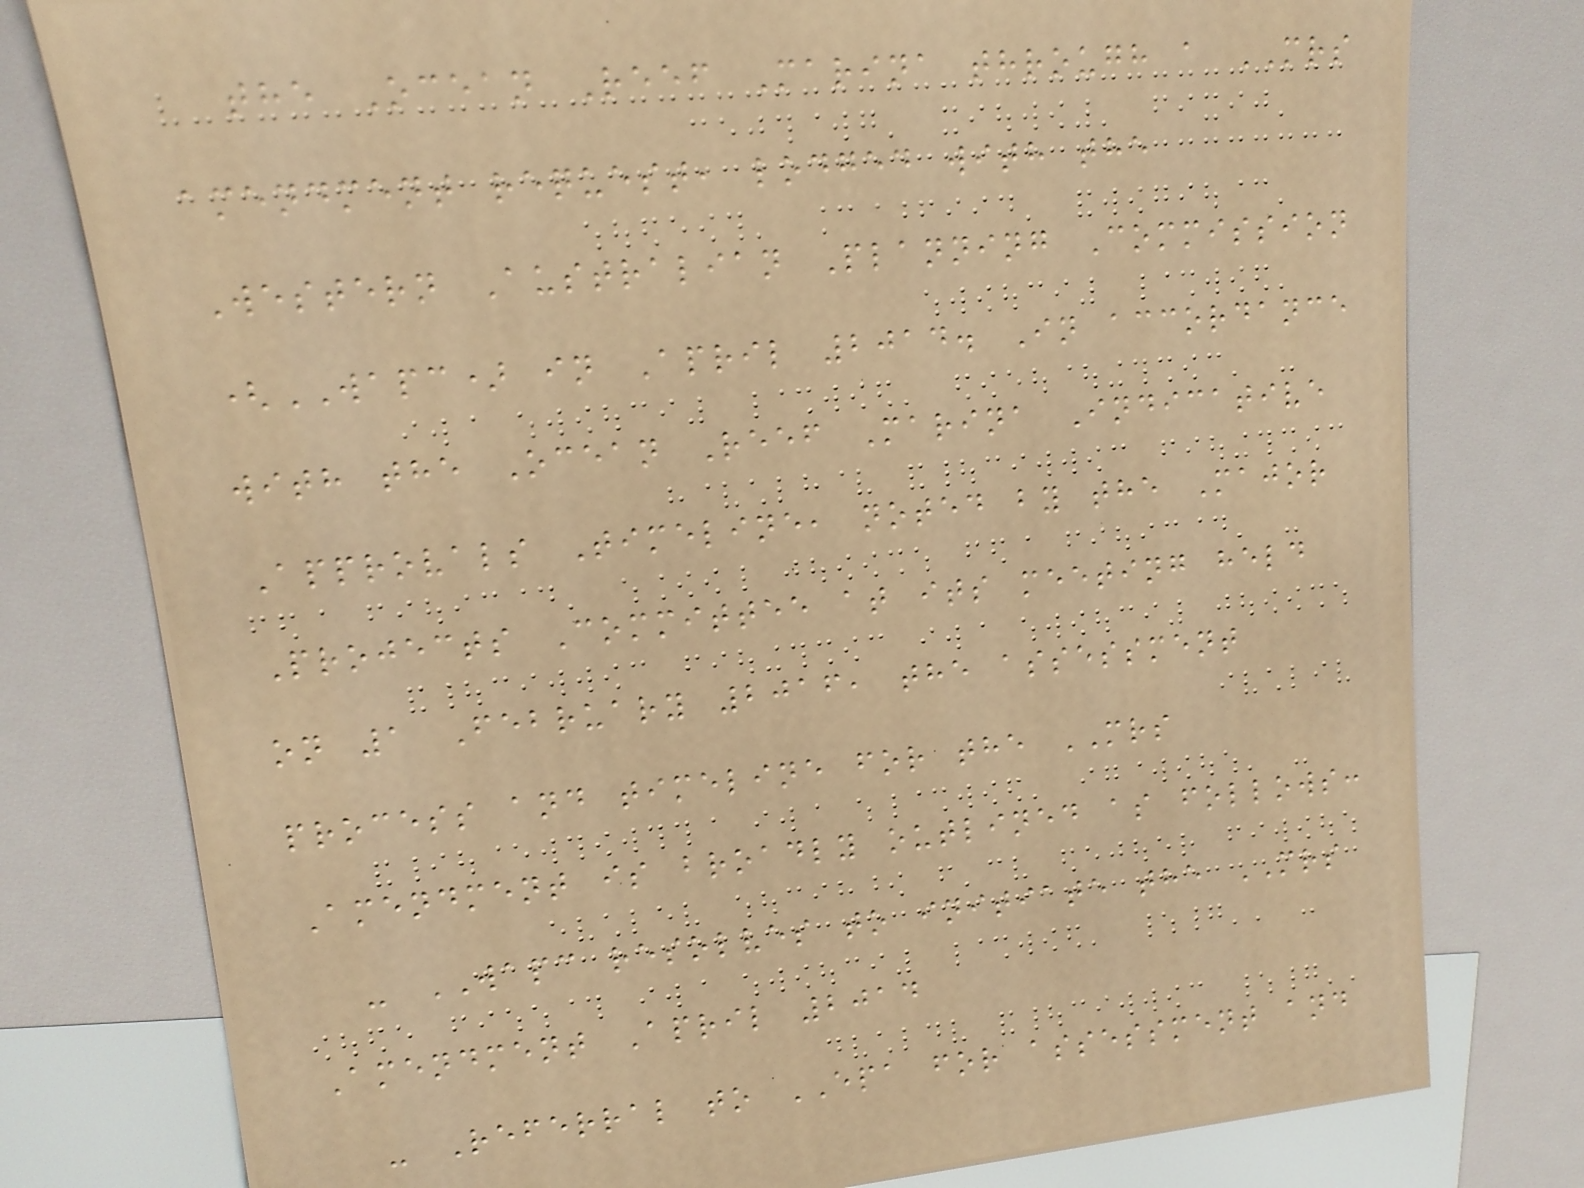the Ocean Reef Marina through a MRS
amendment request, lodged with the
Western Australian Planning Commission
(WAPC) in April 2014. In accordance
with the Ocean Reef Marina Indicative
Approvals Timeline, noted by the Major
Projects Committee at its meeting held
on 1 February 2016, the assessment
process and timeline for the MRS
Amendment is broadly outlined as follows:
- WAPC resolves to initiate the MRS
Amendment April 2014
- Referral to EPA for assessment and
